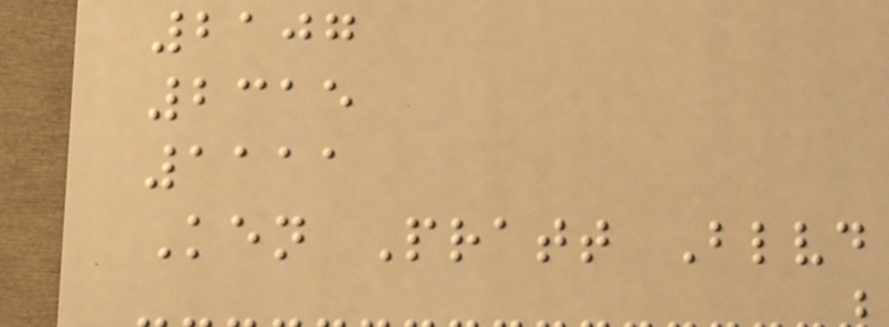2107
2315
1111
Ken Pratt Blvd
